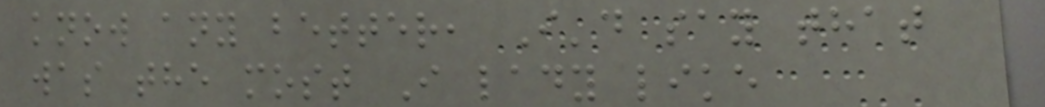know any better, I'd say that
was the most I lady like
